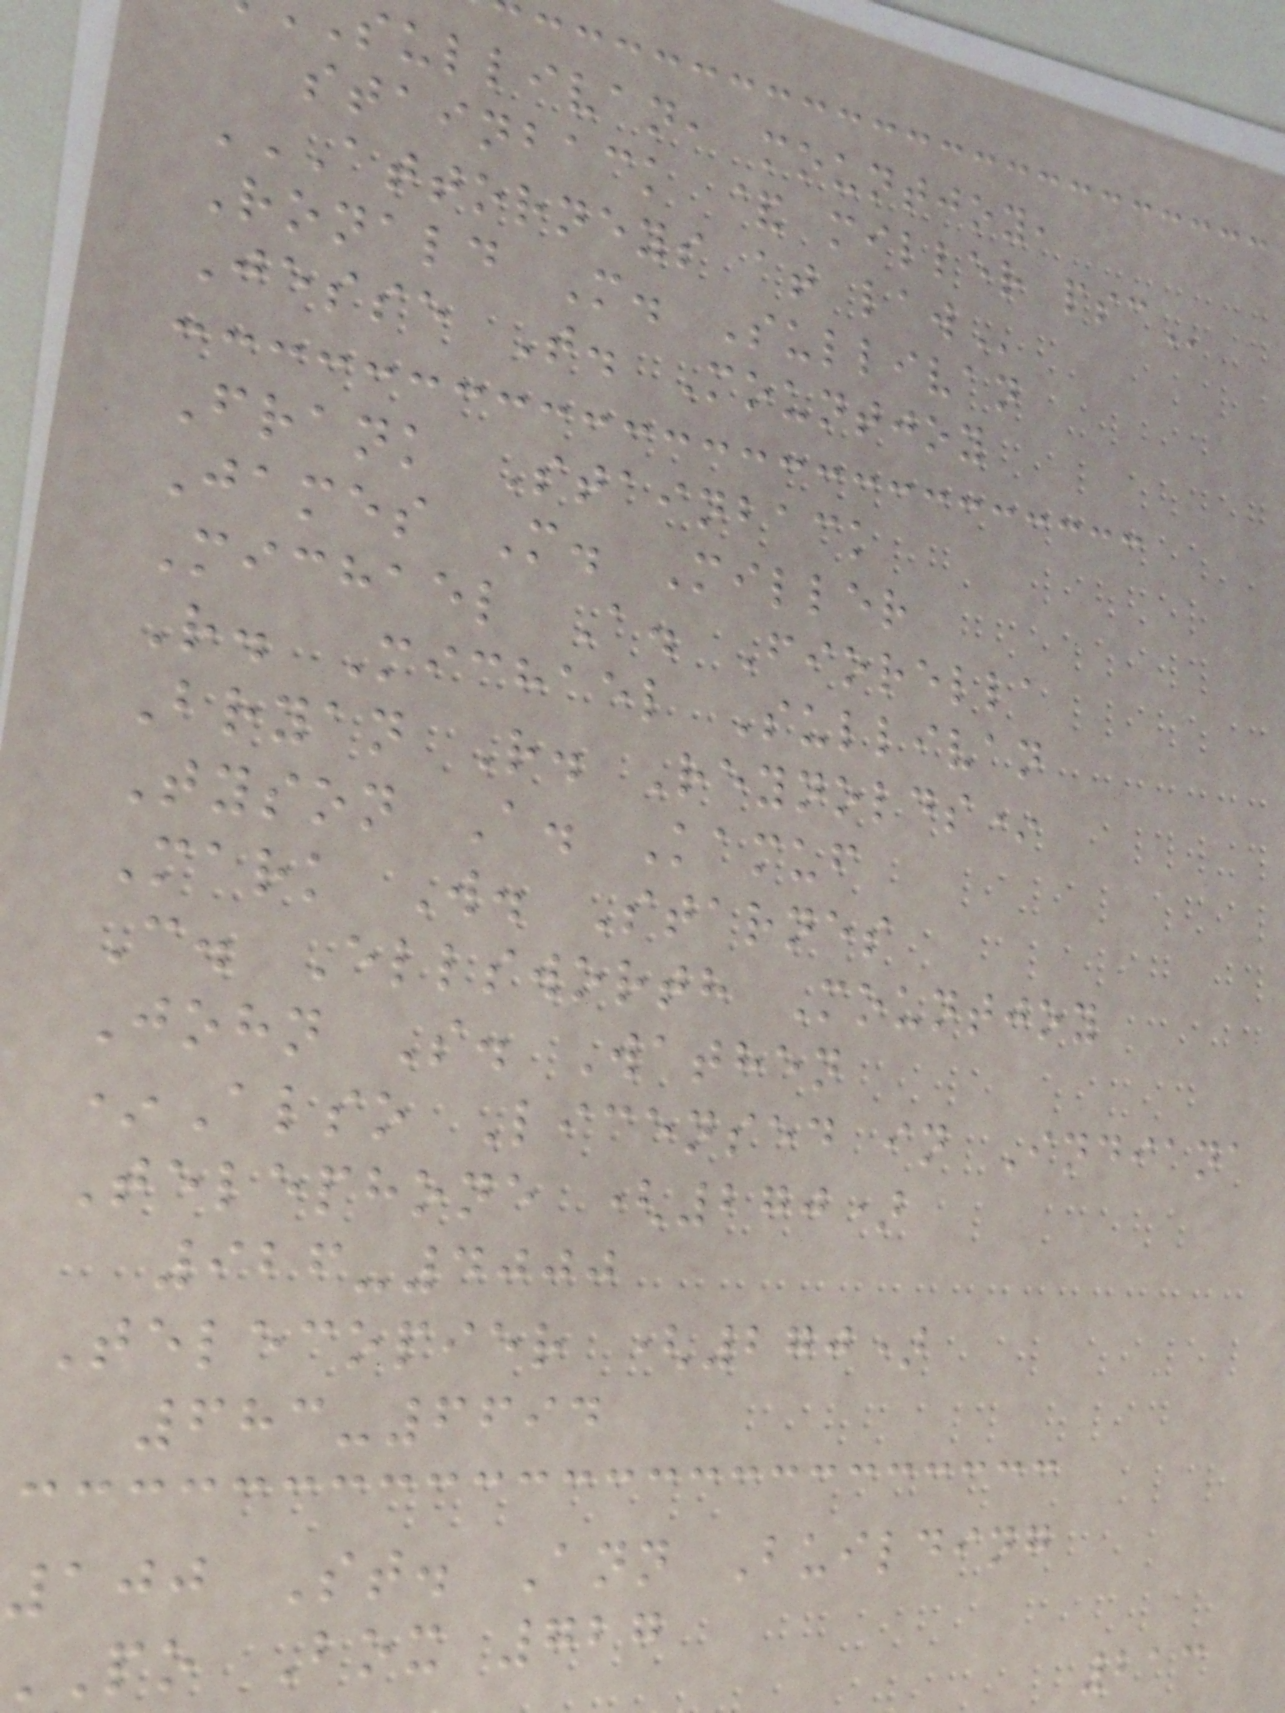sullivan, mountjoy,
stainback & miller
ATTORNEYS AT LAW
Ronald M. Sullivan
Jesse T. Mountjoy
Frank Stainback
James M. Miller
Michael A. Fiorella
R. Michael Sullivan
Bryan R. Reynolds*
Tyson A. Kamuf
Mark W. Starnes
C. Ellsworth Mountjoy
John S. Wathen
*Also Licensed in Indiana
Telephone (270)
926-4000
Telecopier (270)
683-6694
100 St. Ann Building
po Box 727
213
